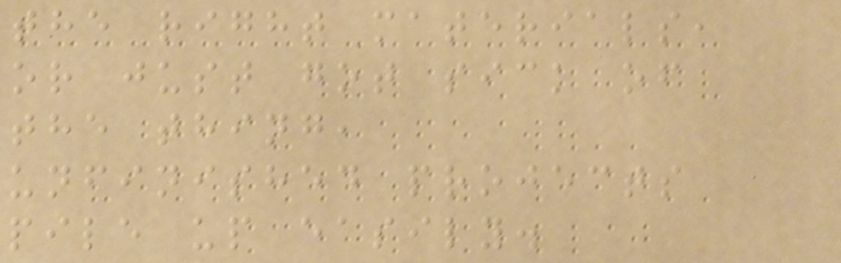the right materials,
or just got sick of
the thing,
unfinished projects
pile up easily.
